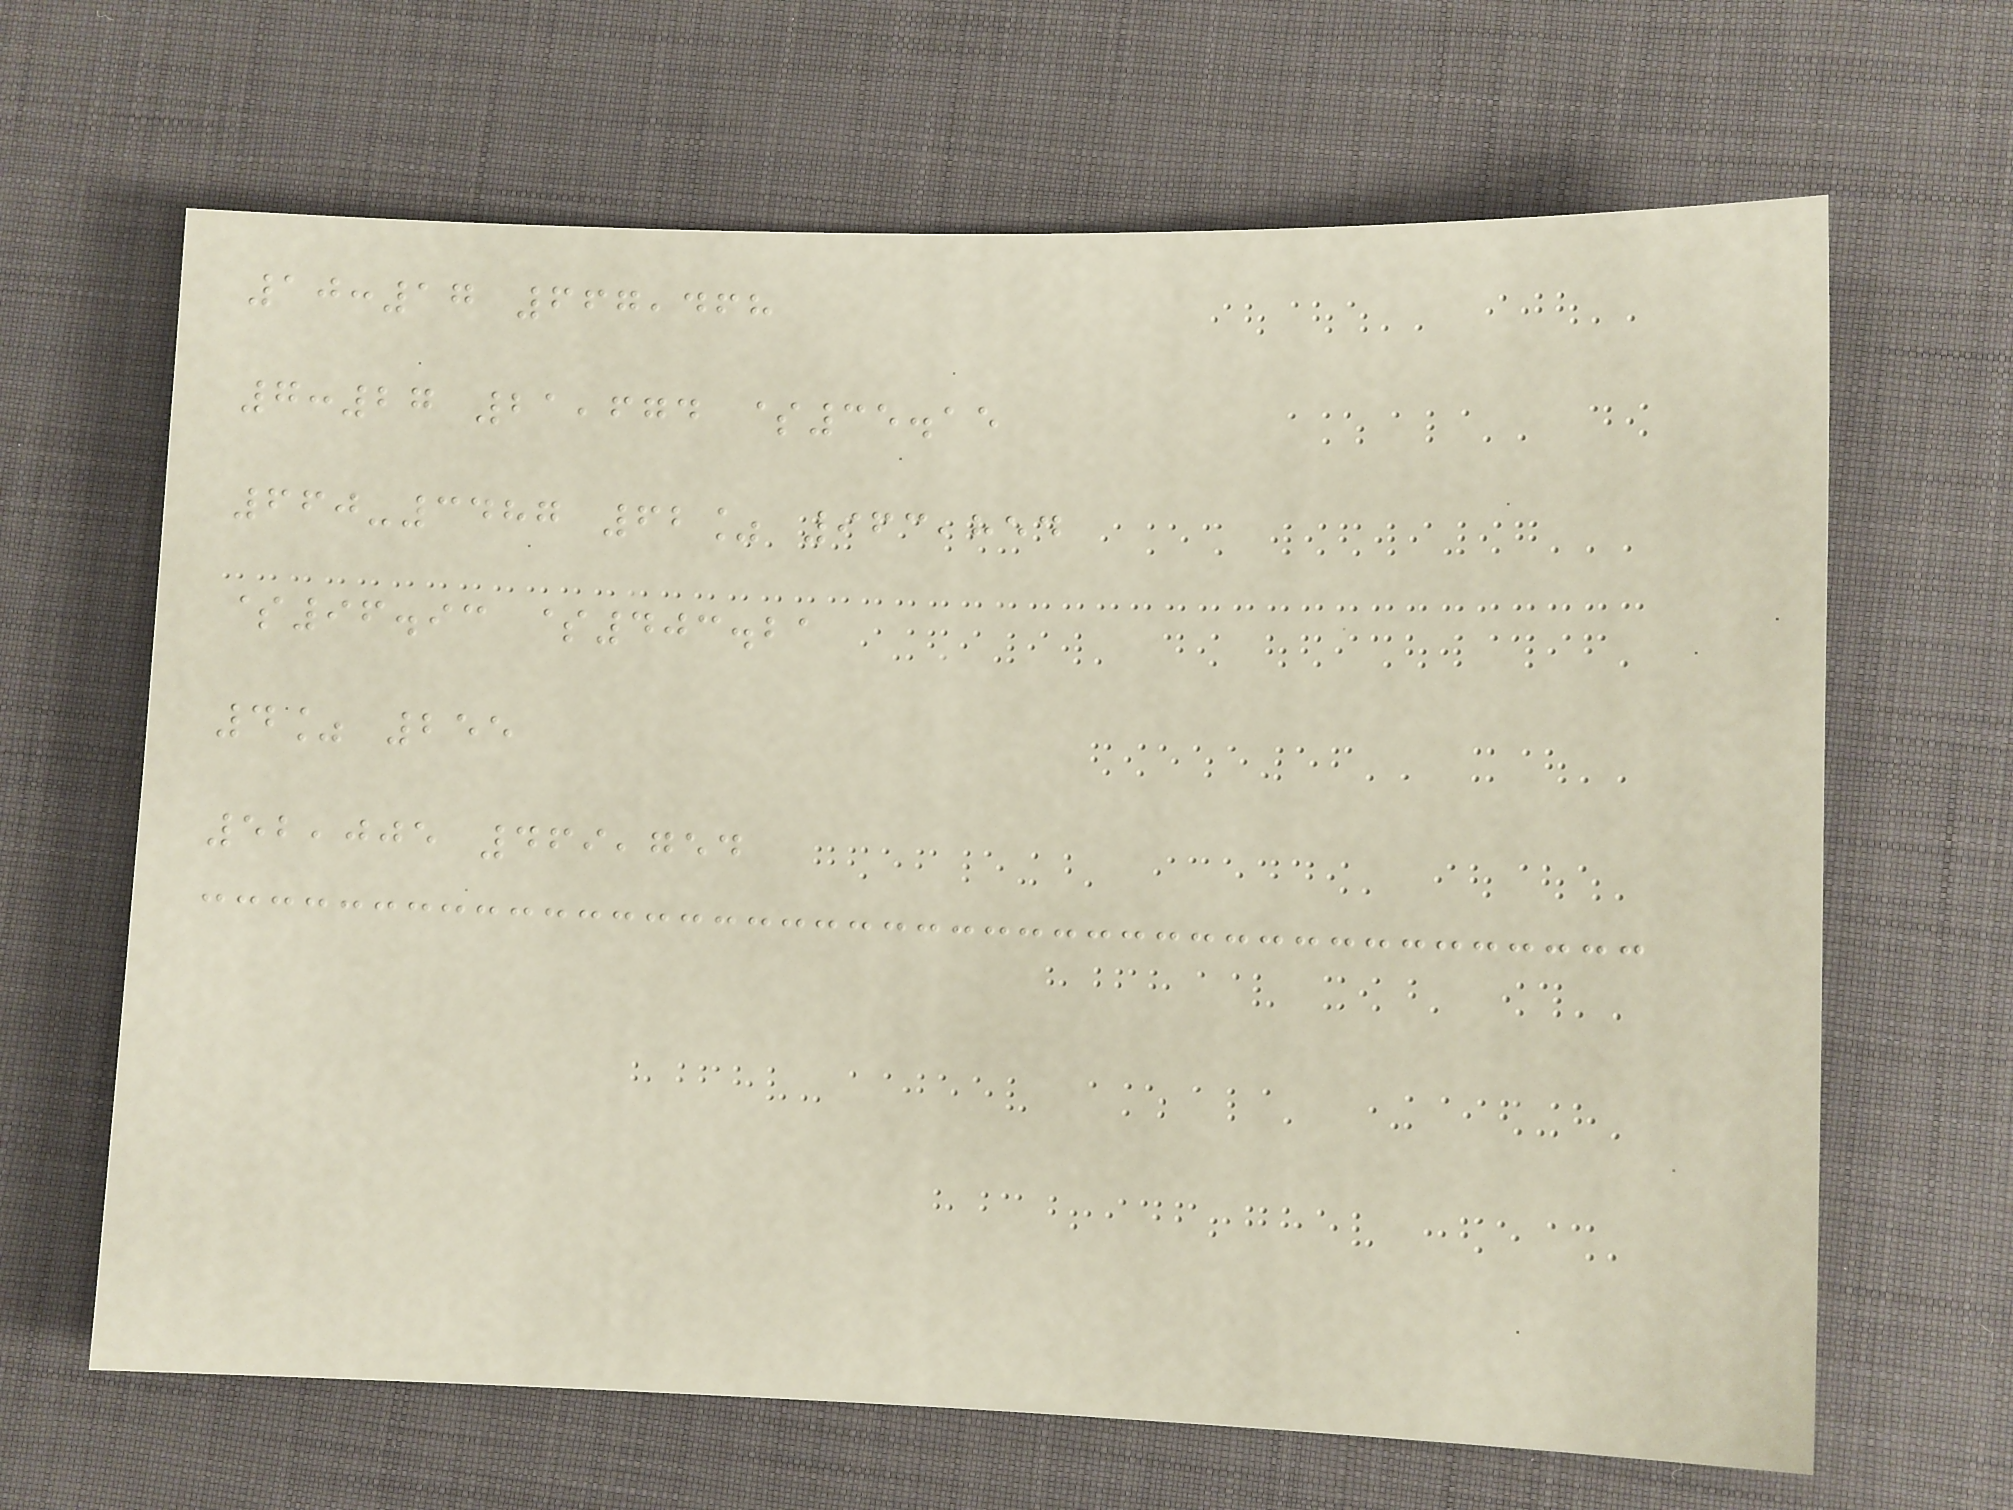10:17 667,468
7:27 21,674 $35.15
660-3487 62% 963,854
$96.93 $403.21
4% 255
52,005 469,754
